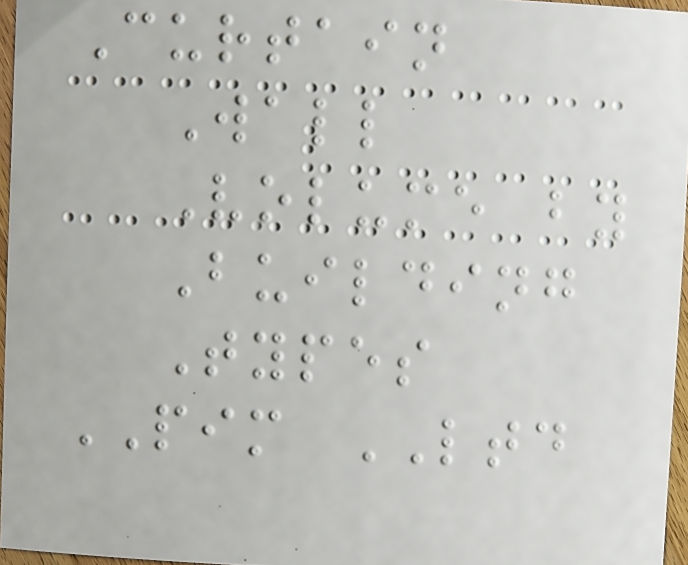Curtain
Wall
Volume by
Building
Types
PIM LTD
